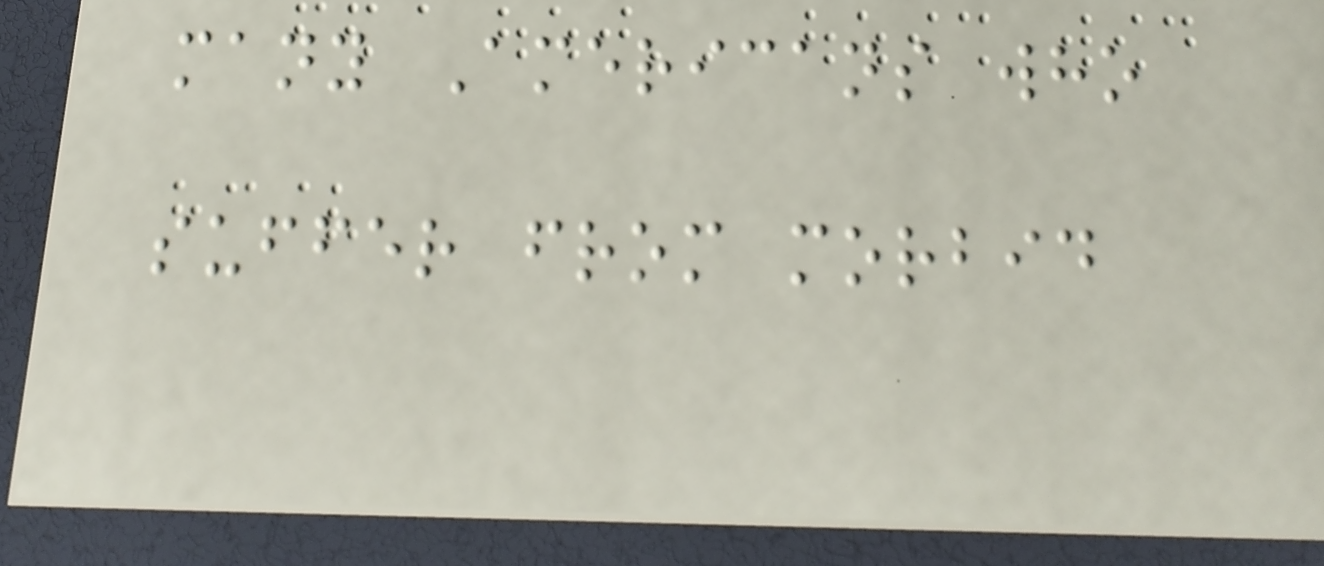many Americans who
suffer from morbid
